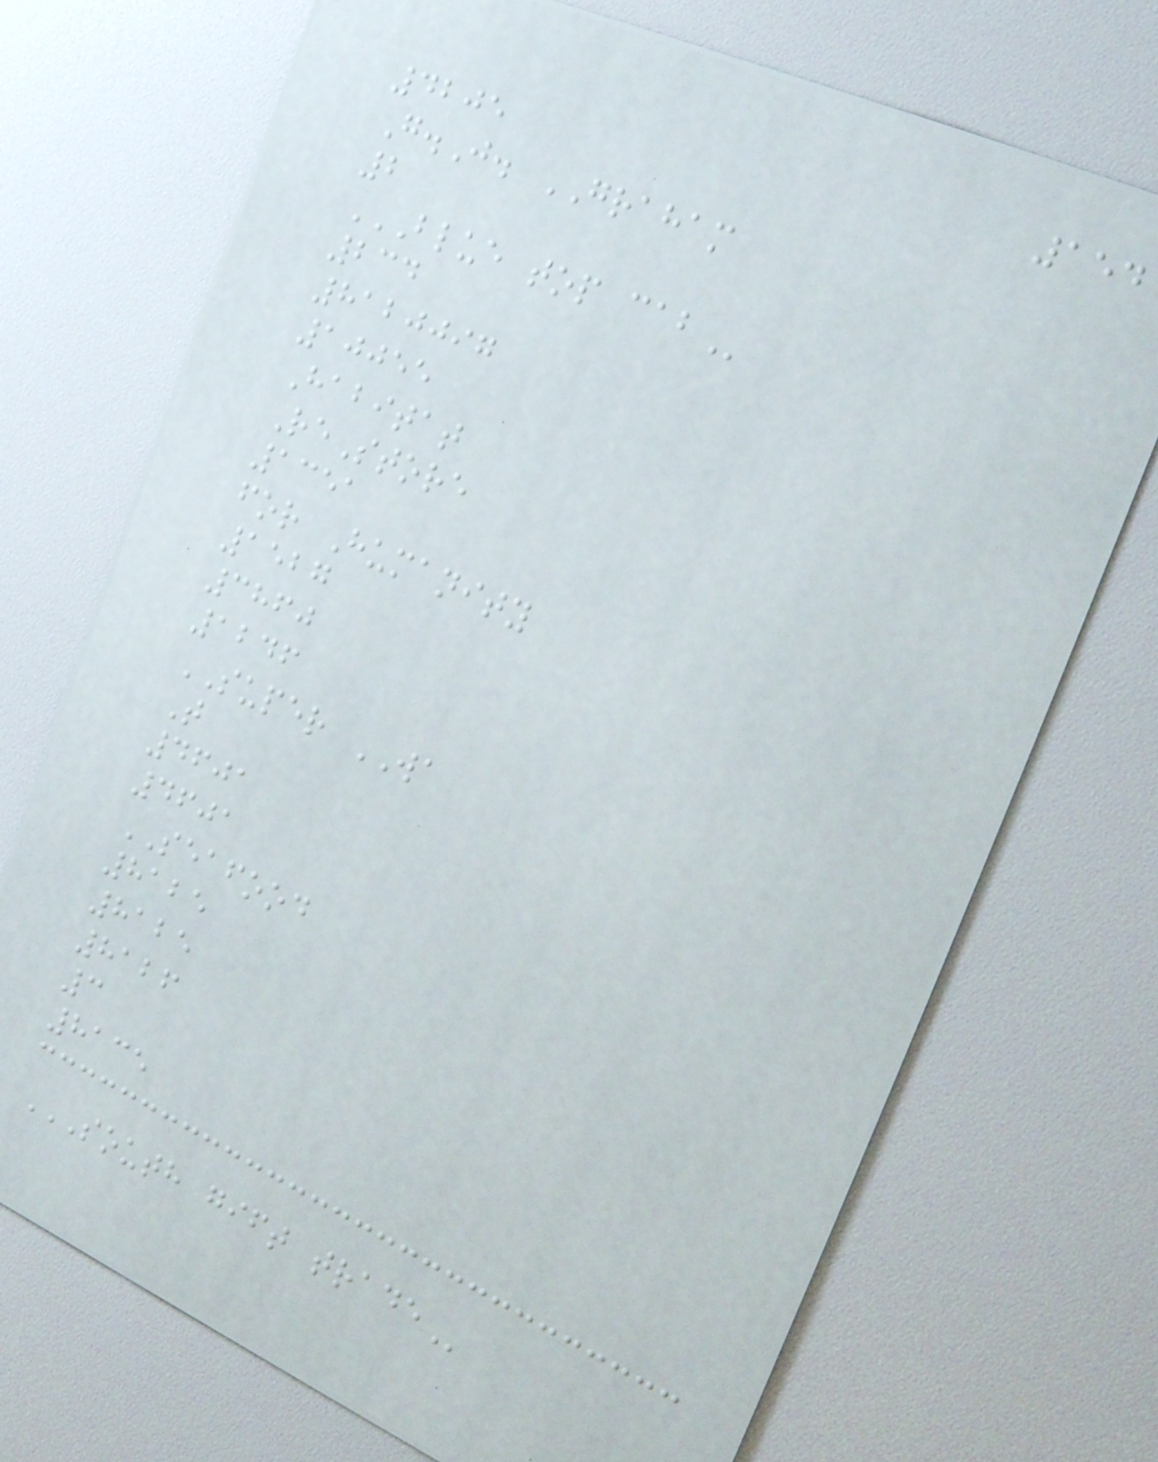154
4205
G.J. GRAHAM
2
BLUE TOP CAB
234
8120097
10055
Habitat
ReStore
1351
for Humanity
1527
3860
1246
SUPER WA
T
4601
4601
SEAFOOD
8125
8125
8126
3
8135
SOUTH GIFT TRADE
